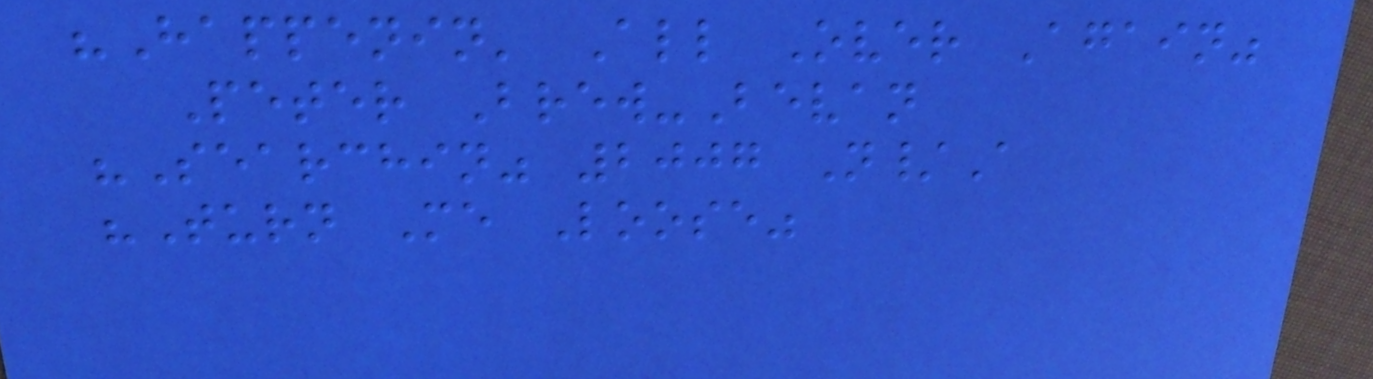"Happenin' All Over Again"
Peter Brew-Bevan
"Searchin" 2007 N/A
"Turn Me Loose"
